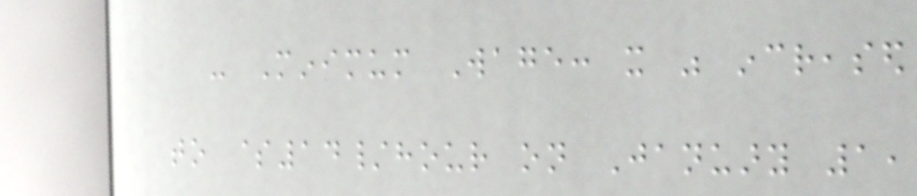- Minimum Wage: it was increased
to $14/hour on January 1,
